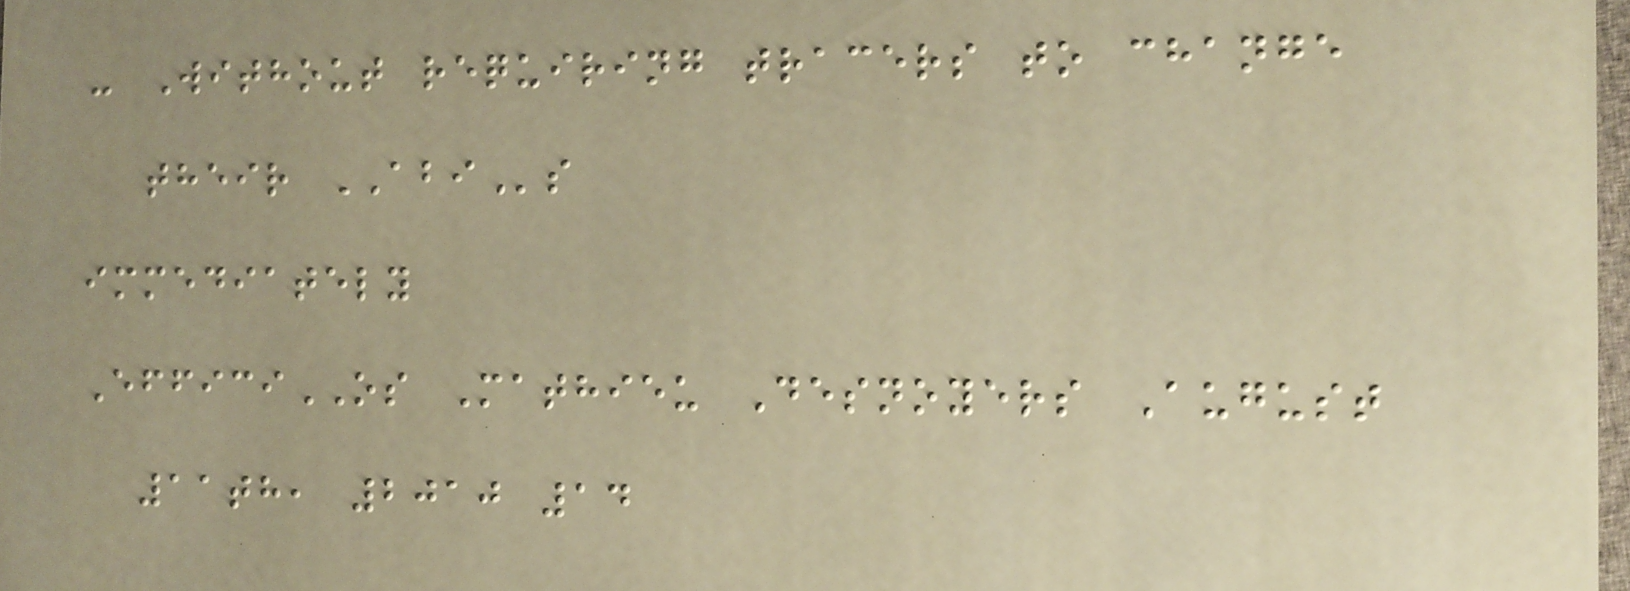- Without requiring tracers to change
their ABIs
immediately
EfficiOS Mathieu Desnoyers August
11th, 2010 14
